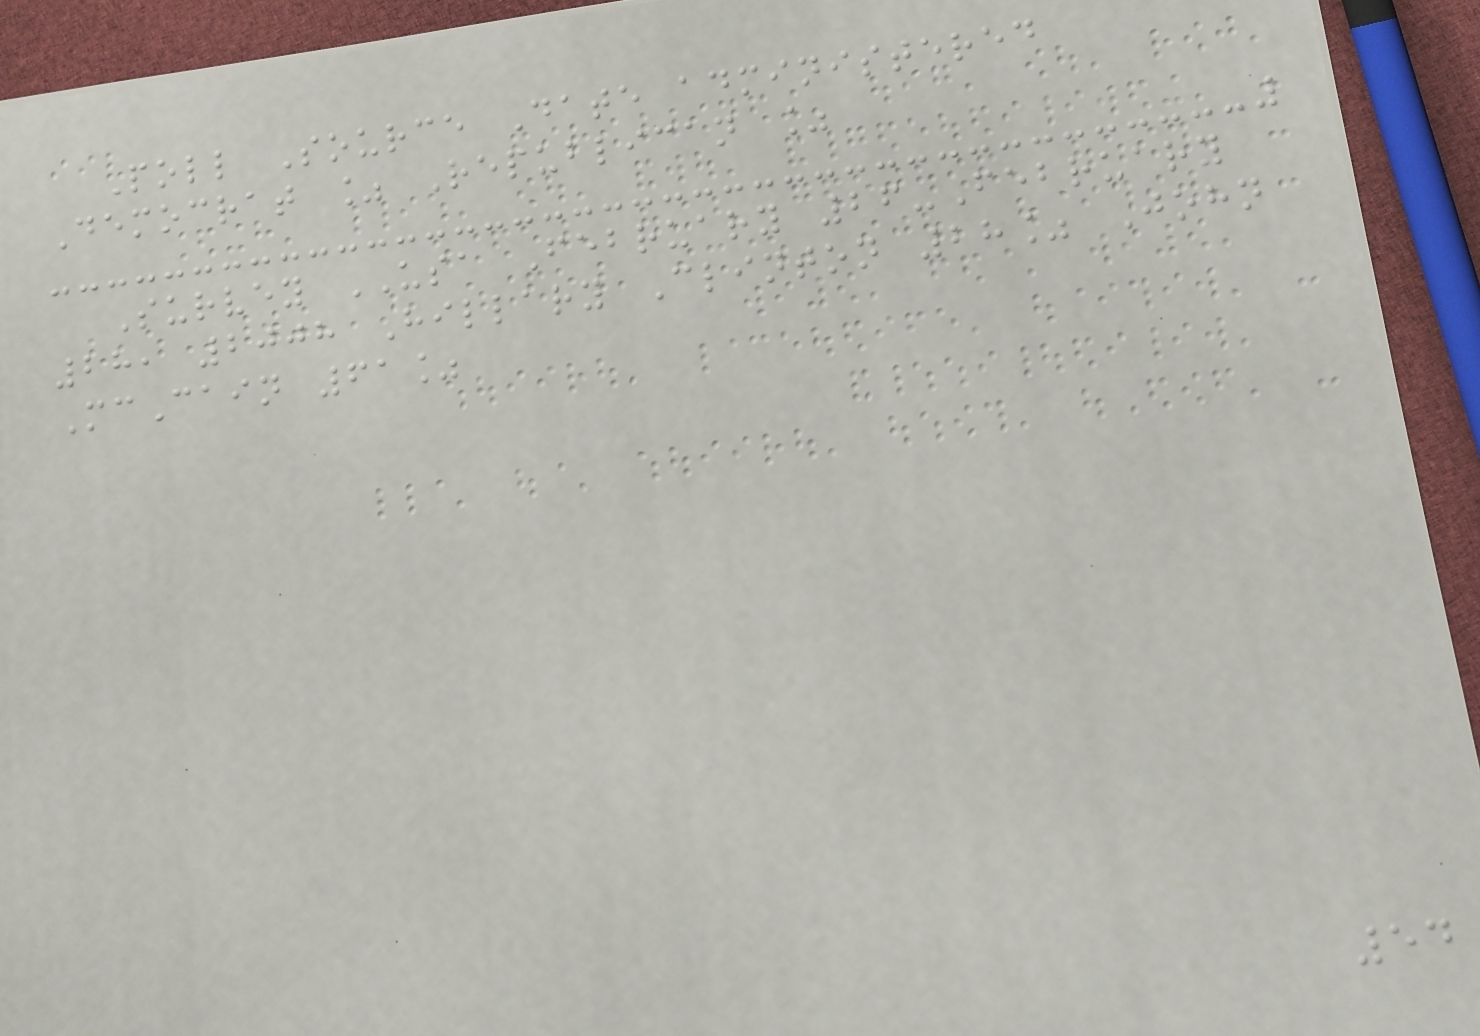Poll Source Date administered
Democrat % Republican %
Survey USA February 26-February
28, 2008 Hillary Clinton 28% John
McCain 61%
54
